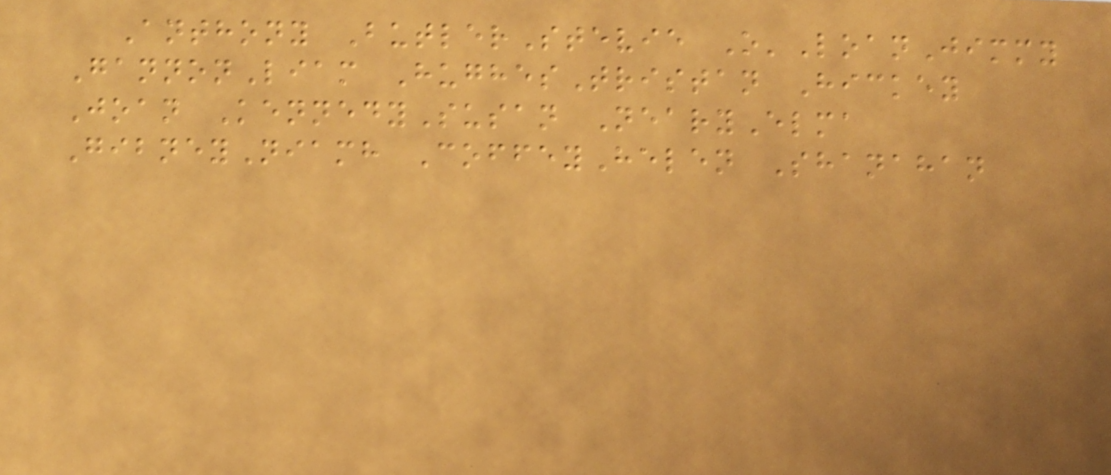Anthony ButlerStevie O'LoanJimmy
GannonLiam HughesTristan Hickey
Joan KennedySusan NearyElma
GibneyNiamh CoffeyHelen Shanahan
